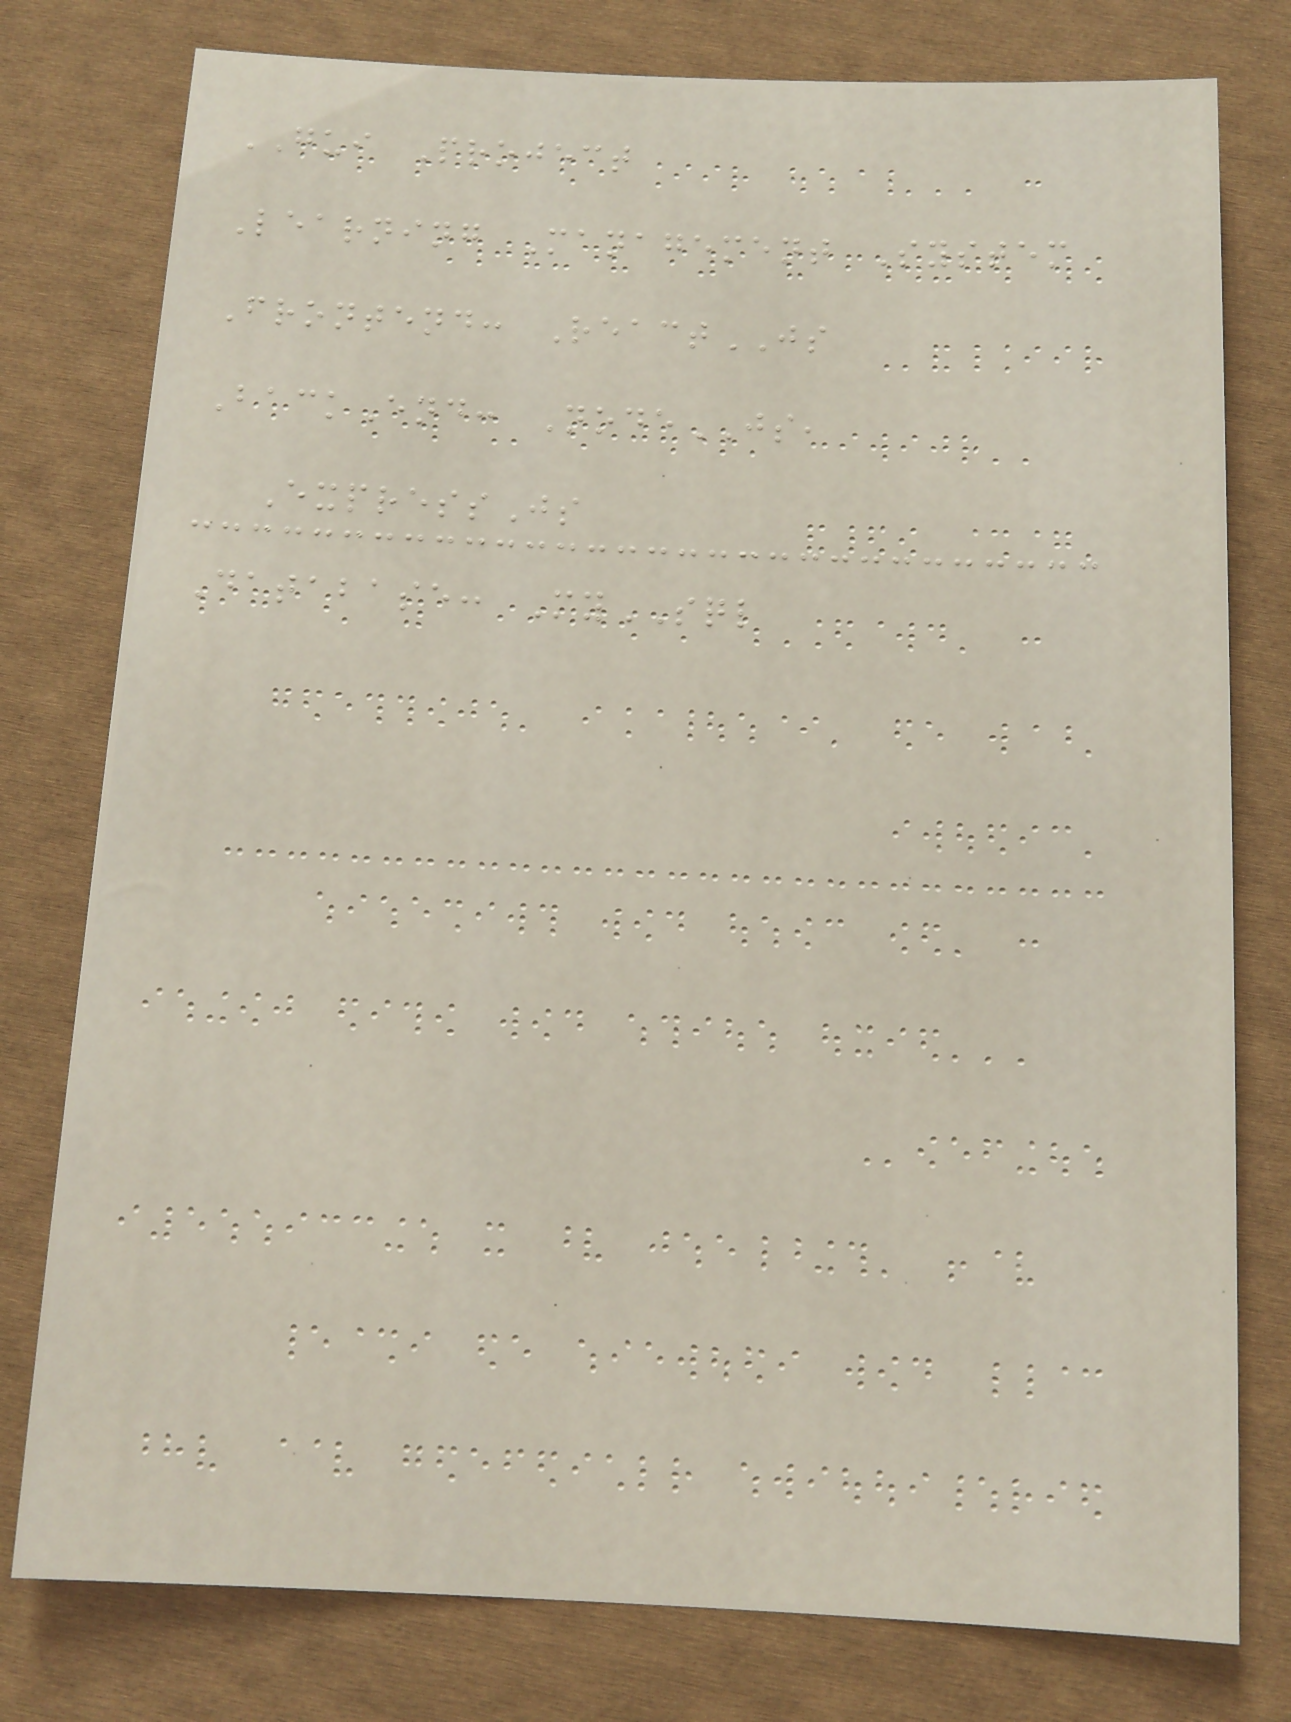GUI Project
Learning Management System
Frontend: ReactJS
BackEnd: NodeJS,
ExpressJs
Database: MySQL
